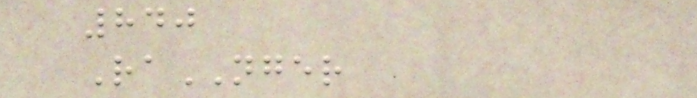840
RaNGER
